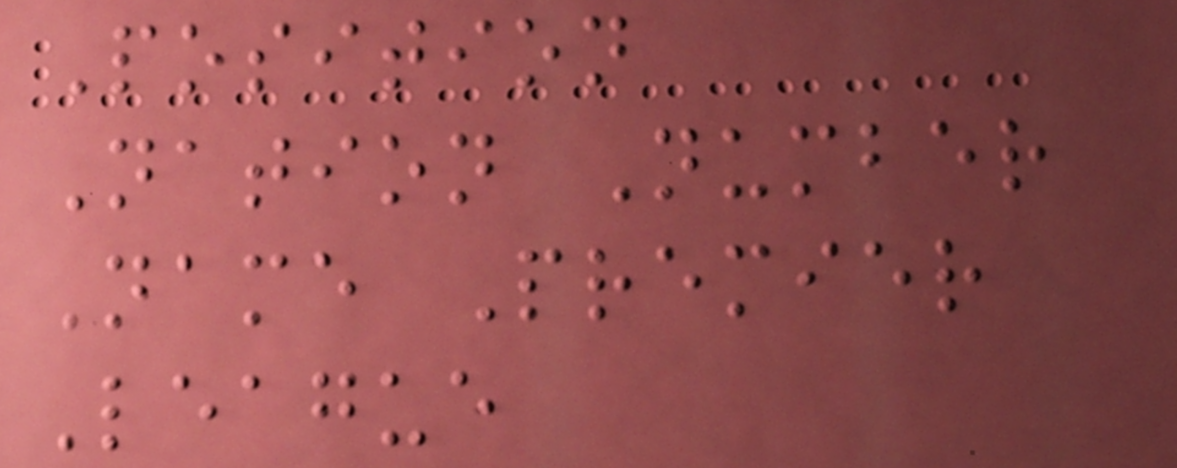Position
Nation Number
Name Premier
League
